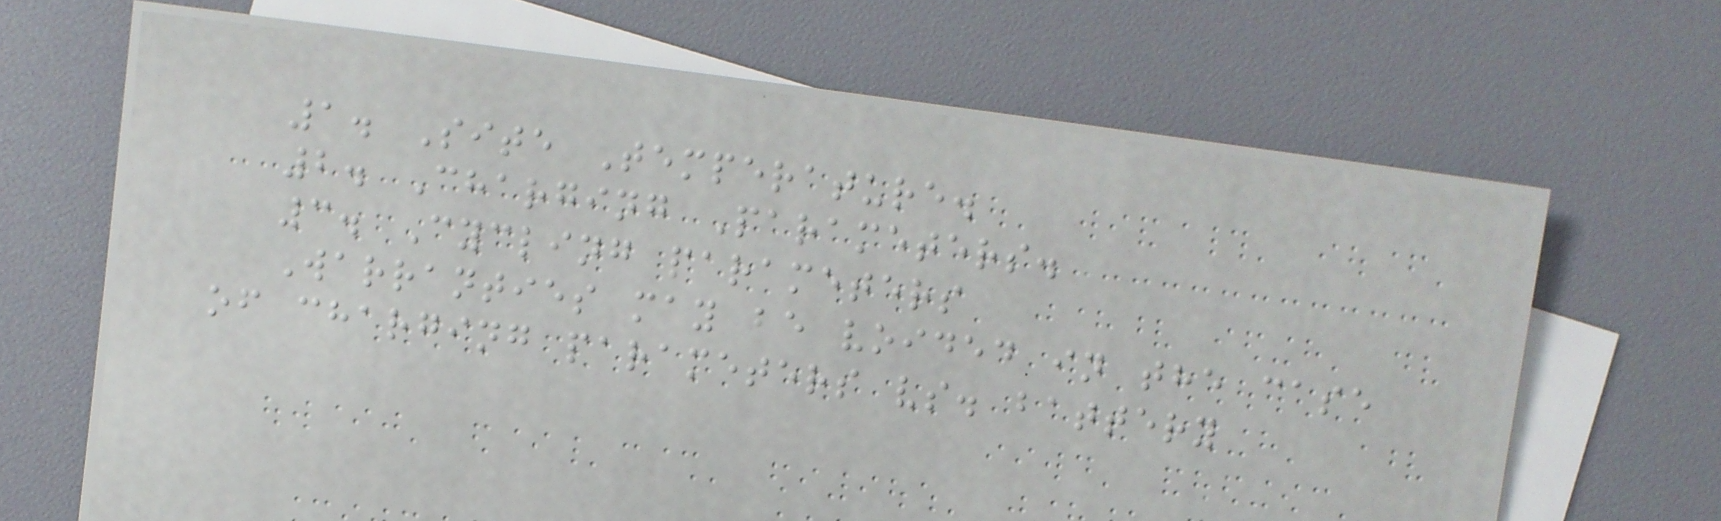1. Site Temperature.
2. Charging Parameters.
3. Cycling parameters
Warranties may be voided in the case
of charging parameters vs. battery
